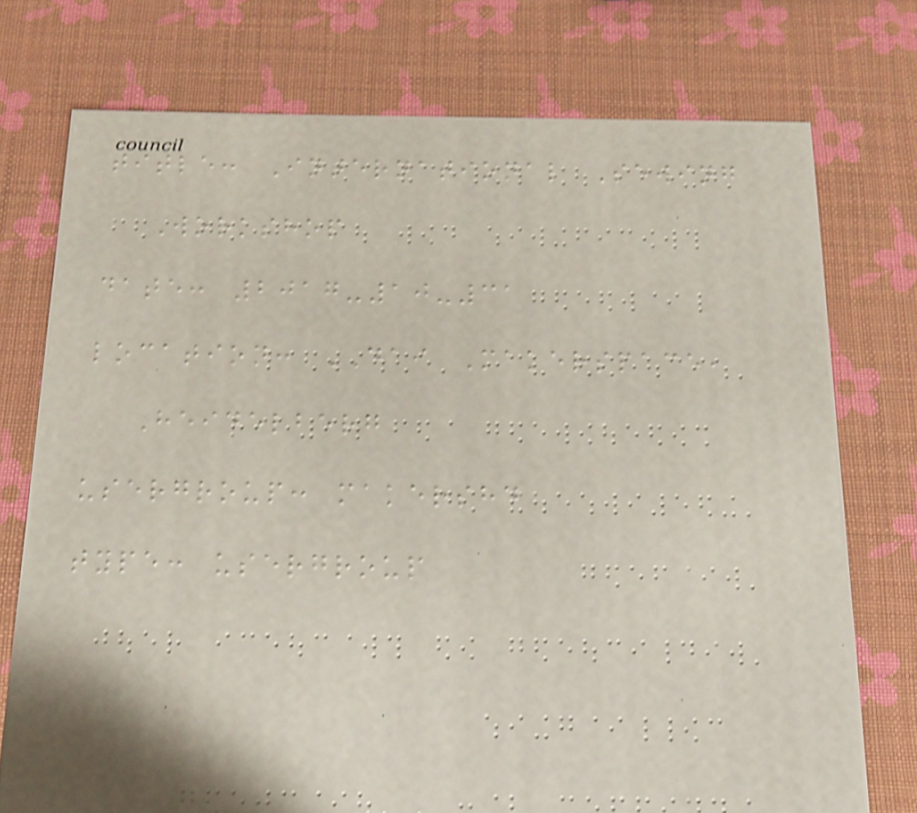title: International Sewing
Workshop
date: 2017-10-31
location: DAI Makerspace,
Heidelberg
usergroup: makershd
type: usergroup
